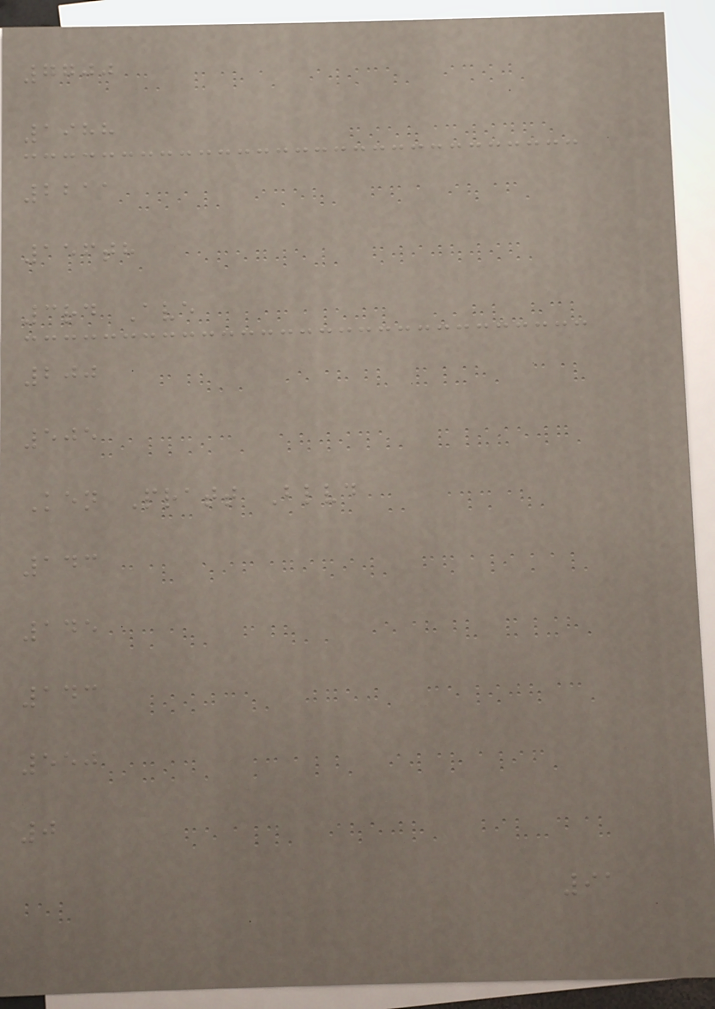7700
1988
2211
156th
3rd Ave
200
505
Ken Pratt Blvd
143
145
143
550
0
91
